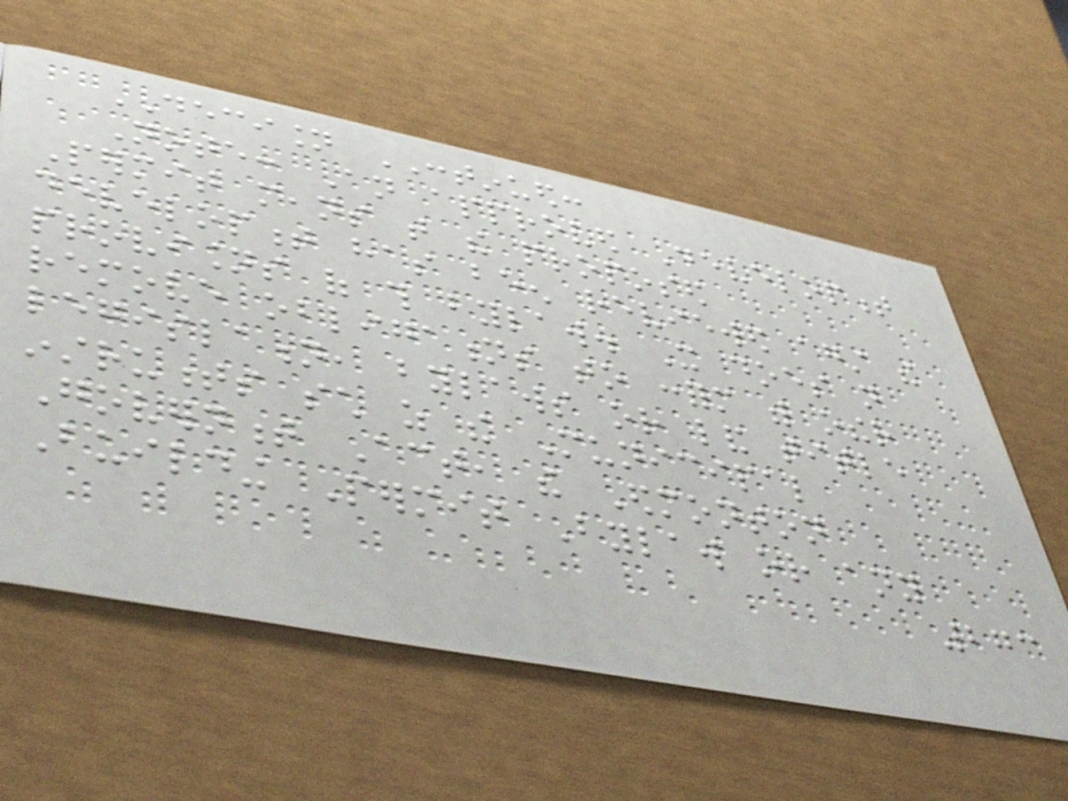DECISION CONTINUED:
Note: An approved Development
Permit means that the proposed
development has been reviewed against the
provisions of this bylaw. It does not
remove obligations to conform with other
legislation, bylaws or land title
instruments such as the Municipal
Government Act, the Edmonton
Building Permit Bylaw or any
273
